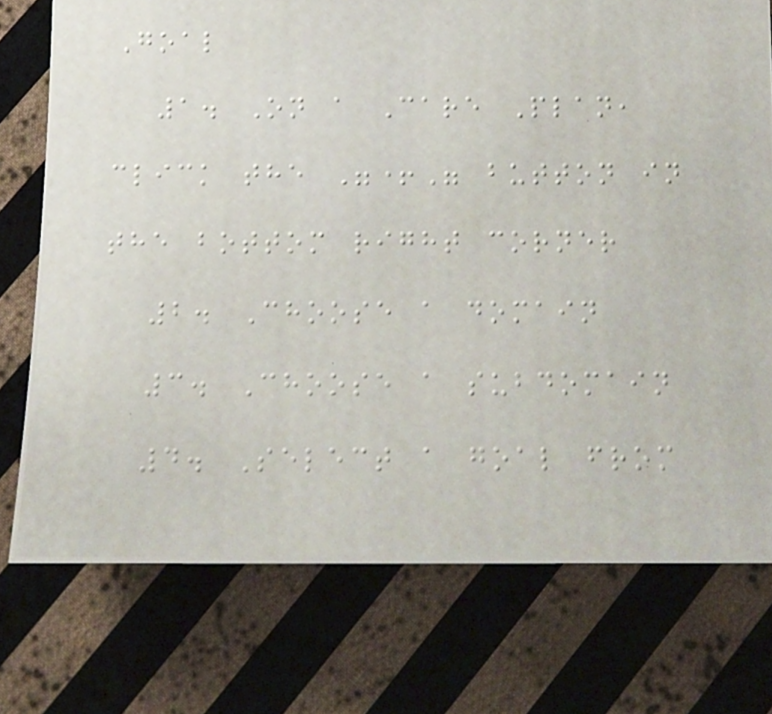Goal
1. On a Care Plan,
click the "+" button in
the bottom right corner
2. Choose a domain
3. Choose a subdomain
4. Select a goal from
